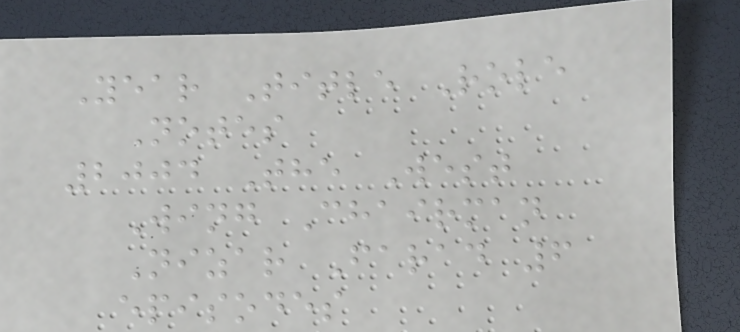Year Title Role
Notes
2004 The West
Wing Chairman
Nizar Farad 6
episodes
